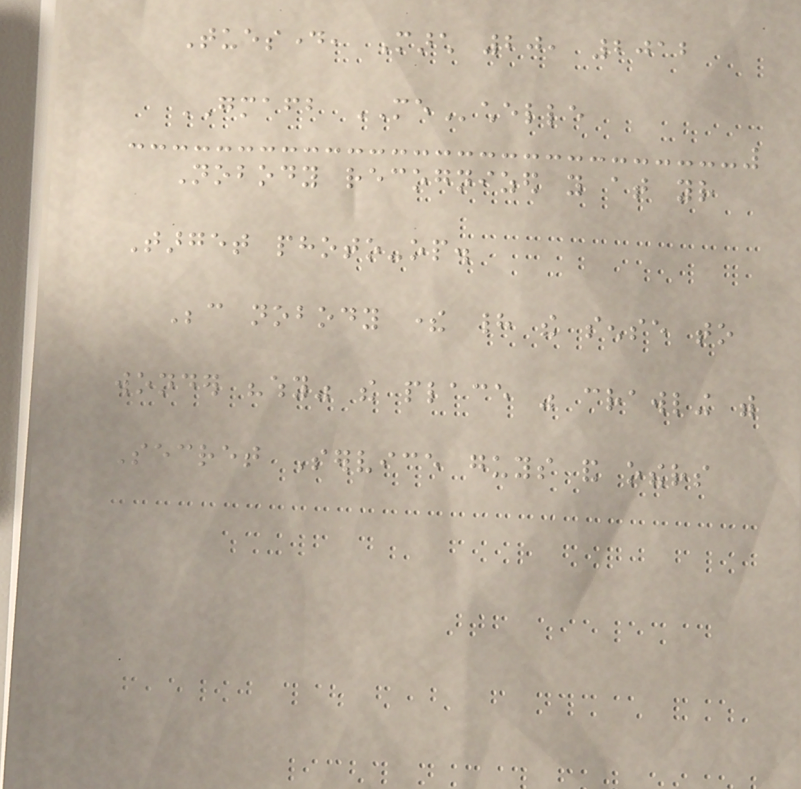Tuesday, March 20, 2012
GMAFB MEchelle
Nobody recognized you at your
Target photo-op.
Because nobody there had the sense to
wonder "why" the place was crawling with
Secret Service guys and others
